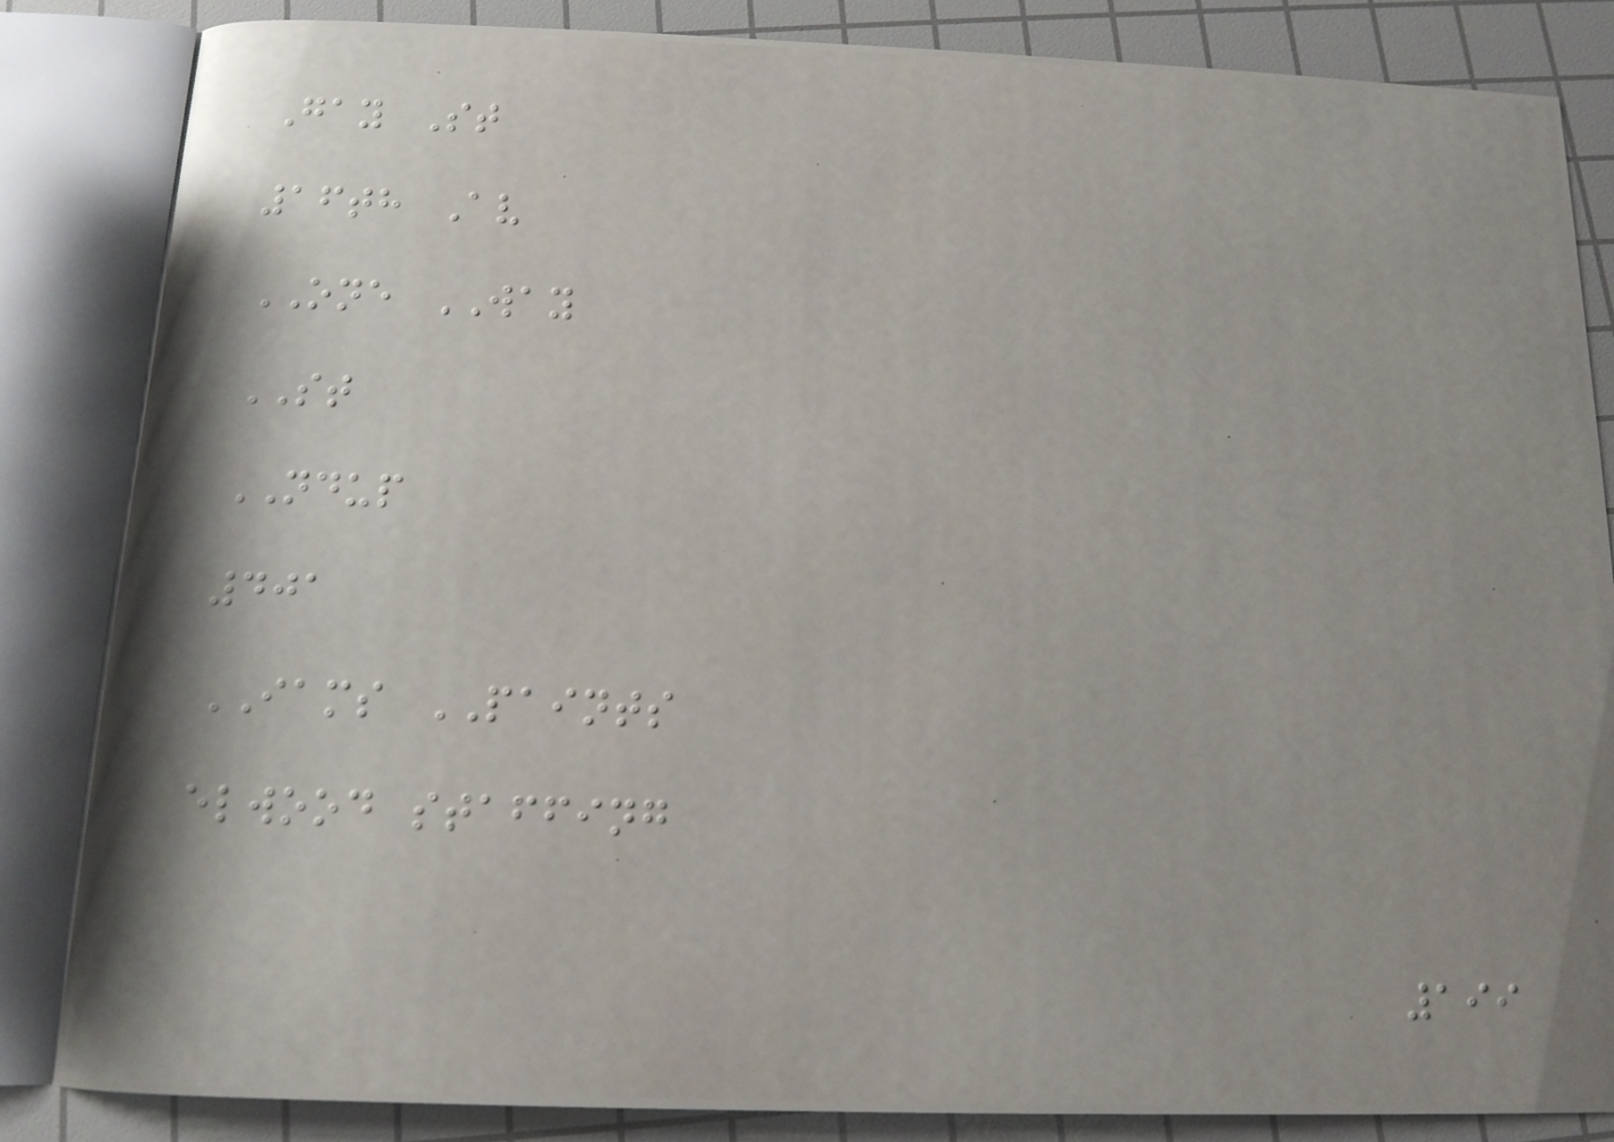Gay St
16th Av
ONE WAY
ST
NDUP
401
IAMS PAINTS
elwood staffing
199
